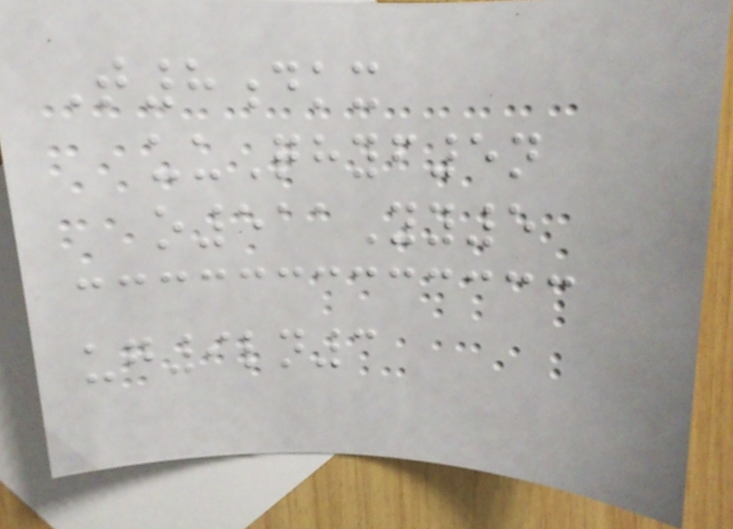T8dkx
uuQhyf5n
o511Yy5
ug9ln3
